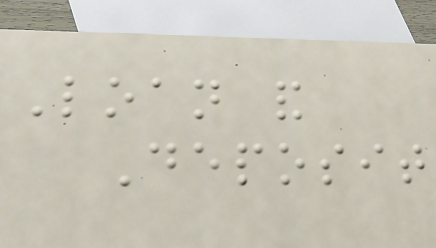Loan and
Deposit
